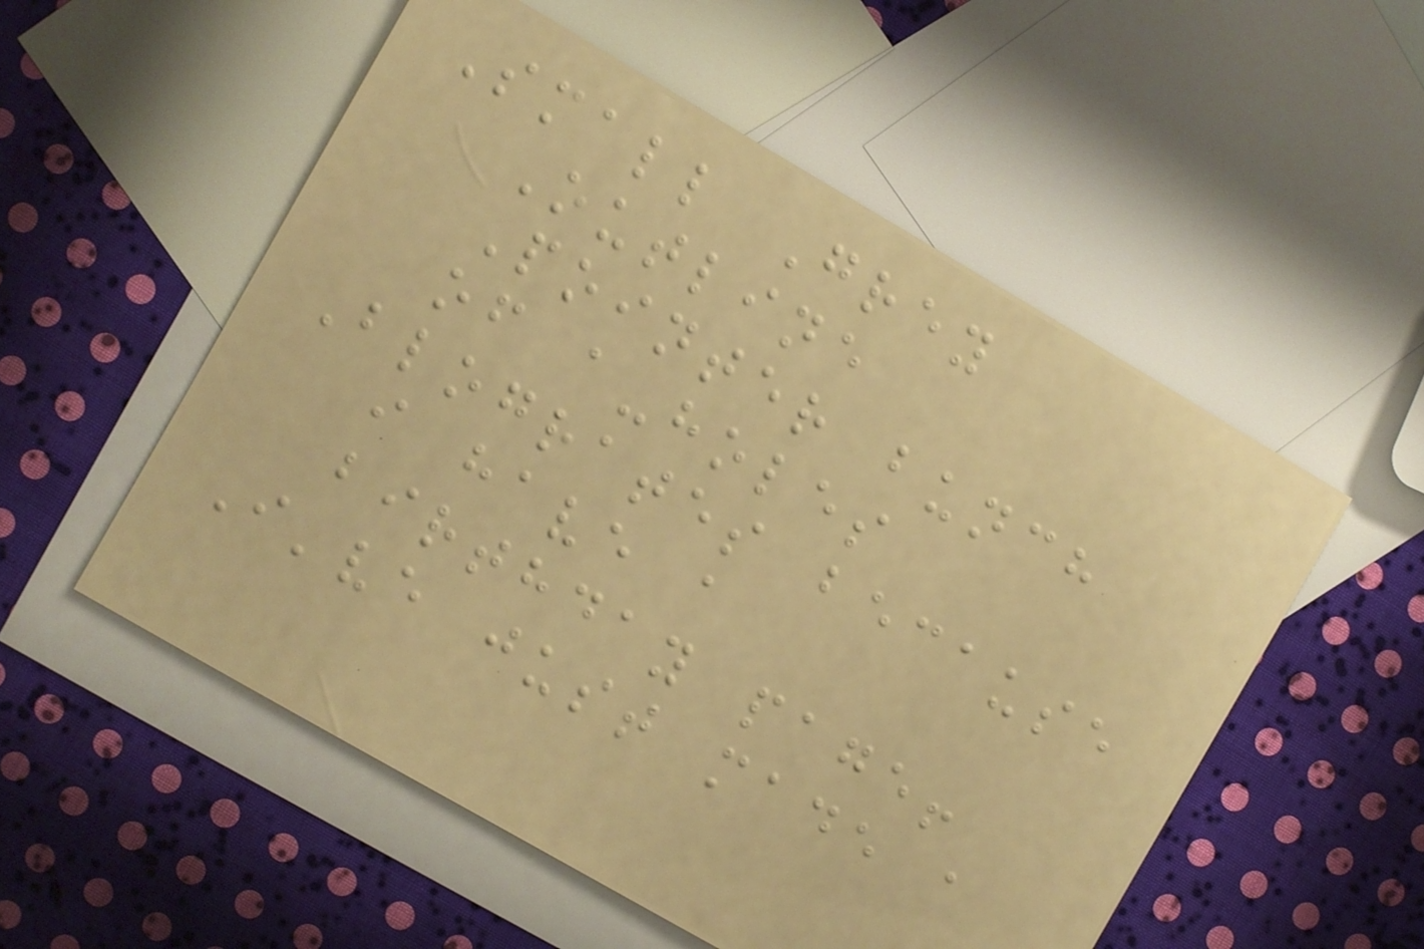Small Grey
Outline
Pointer bunch
of a-holes
Blogrates because
i have a
birthday page!
I've just made a
